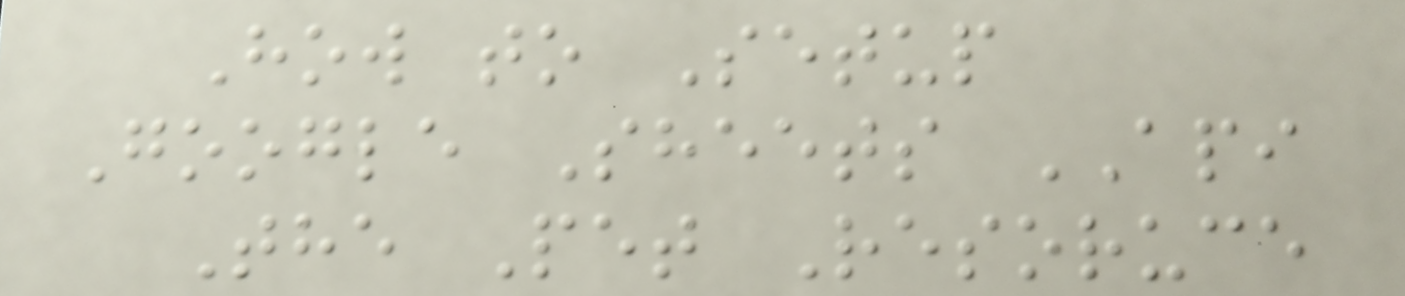How to Setup
Google Sheets API
The Pet Resoruce
